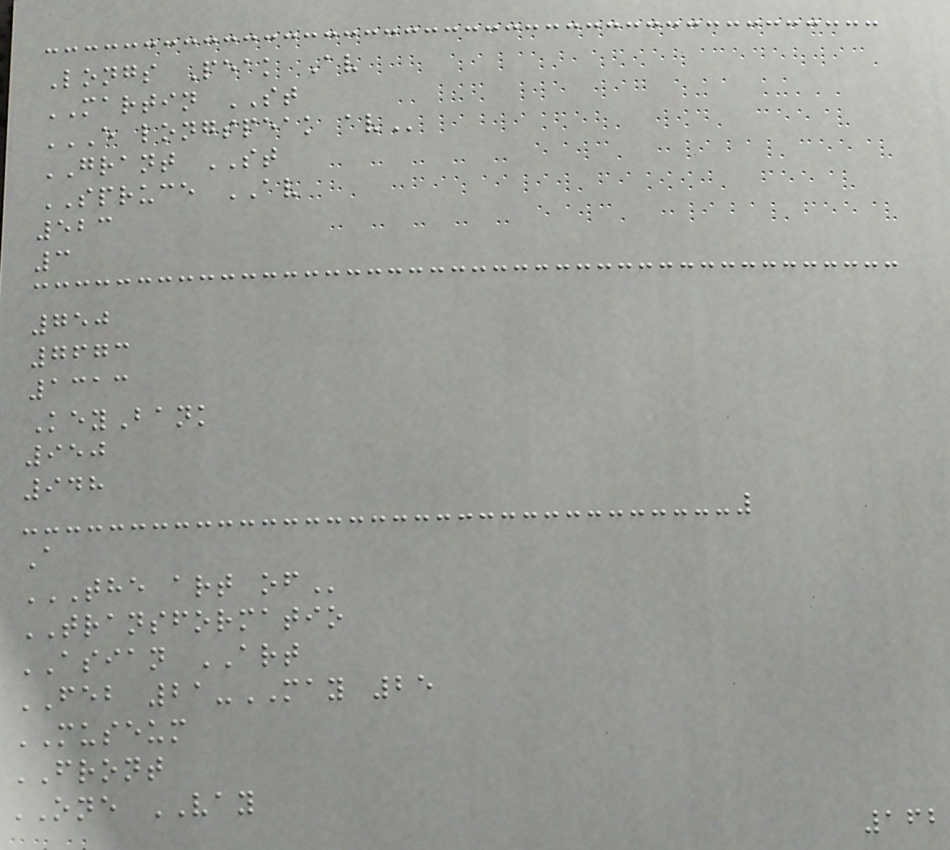Longs Peak Av
MARTIN ST
E LONGSPEAK AV
GRANT ST
SPRUCE AV
523
3
750
7673
1313
KeyBank
950
948
A
THE ART OF
TRANSFORMATIO
ASIAN ART
FEB 21-MAY 25
MUSEUM
FRONT
ONE VAY
162
